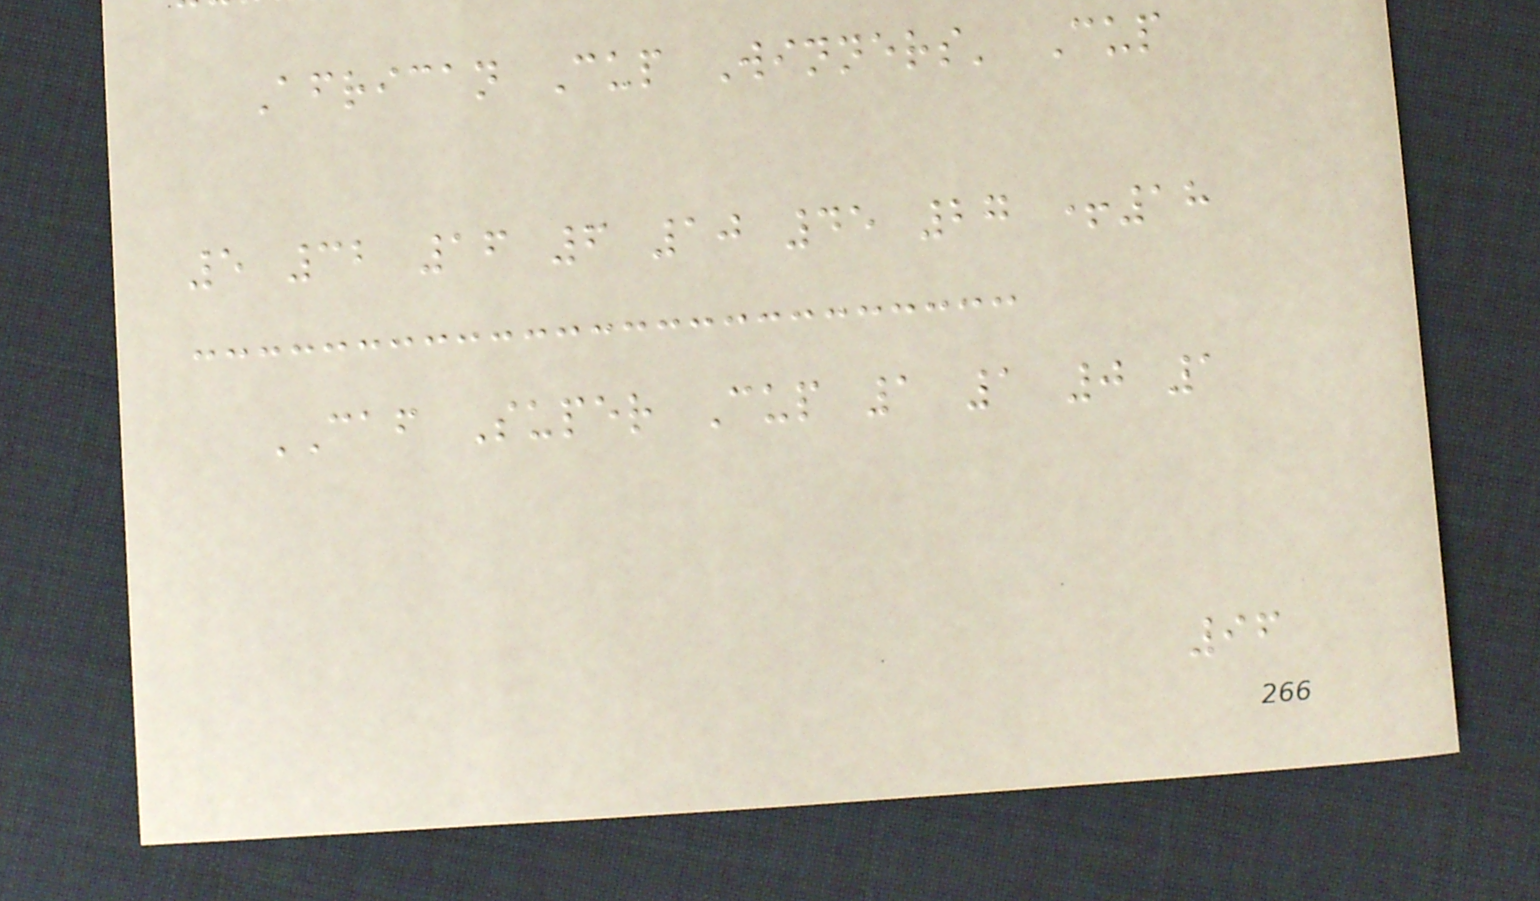African Cup Winners' Cup
5 32 16 6 10 45 27 +18
CAF Super Cup 1 1 0 1
96
